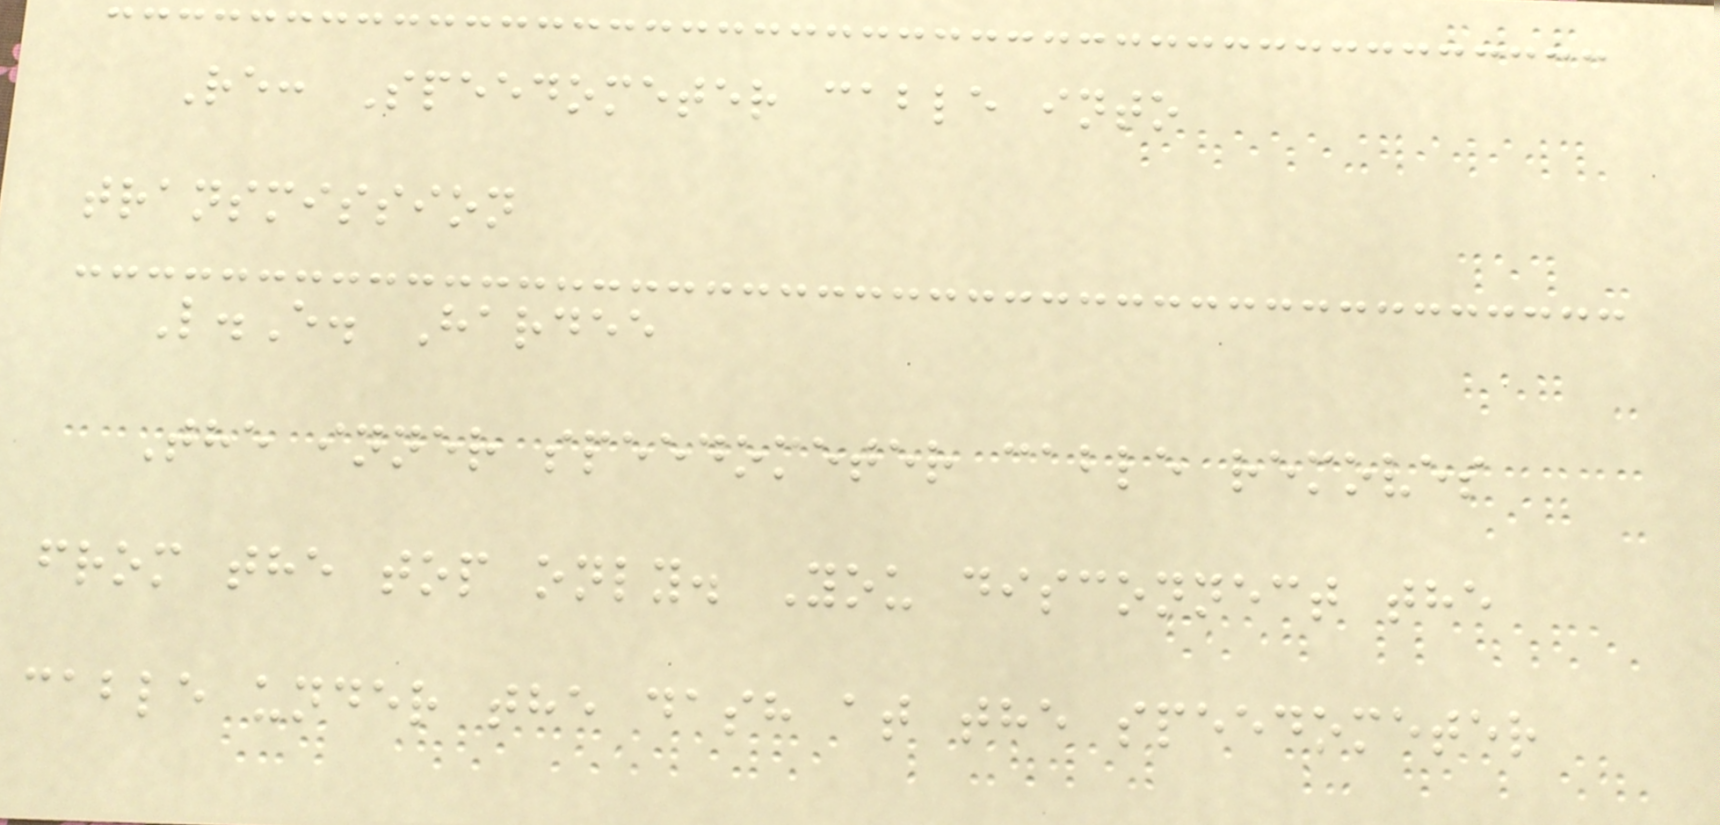Re: Speedometer cable into
transmission
L.E. Hardee
The inner speedometer cable removes
from the top only. You disconnect the
cable under the dash at the speedometer
